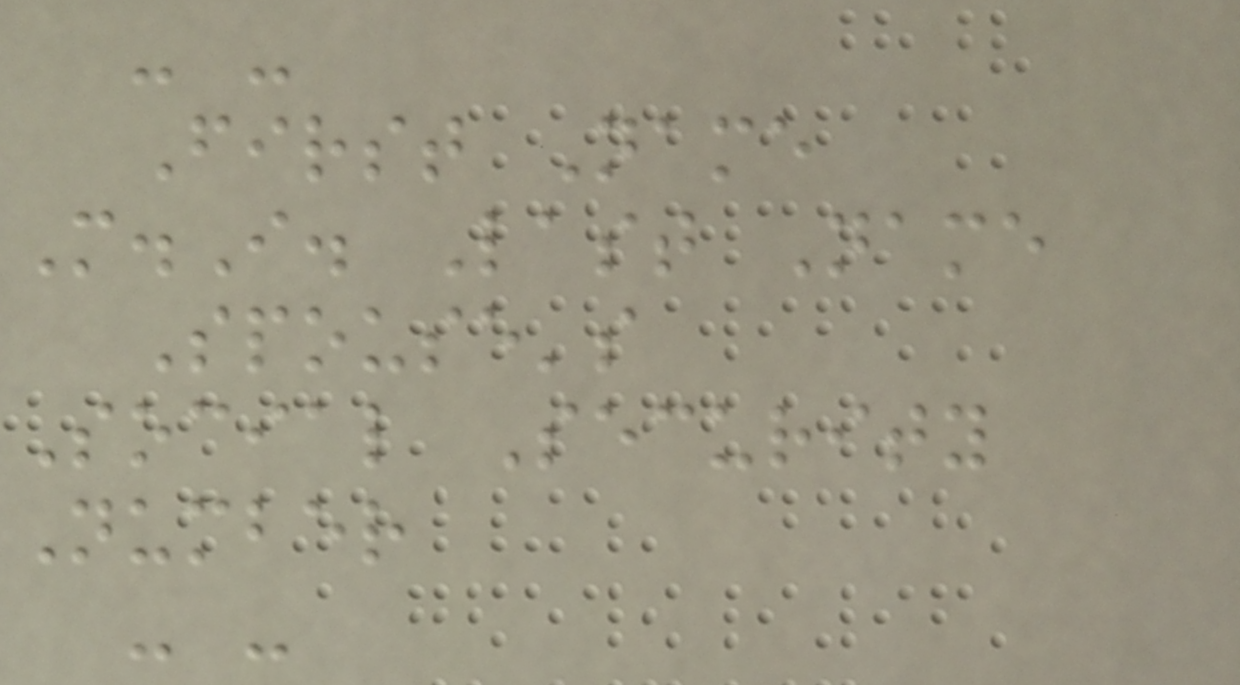- -
First Name
M.I. Last Name
Spouse's
Social Security
Number
- -
